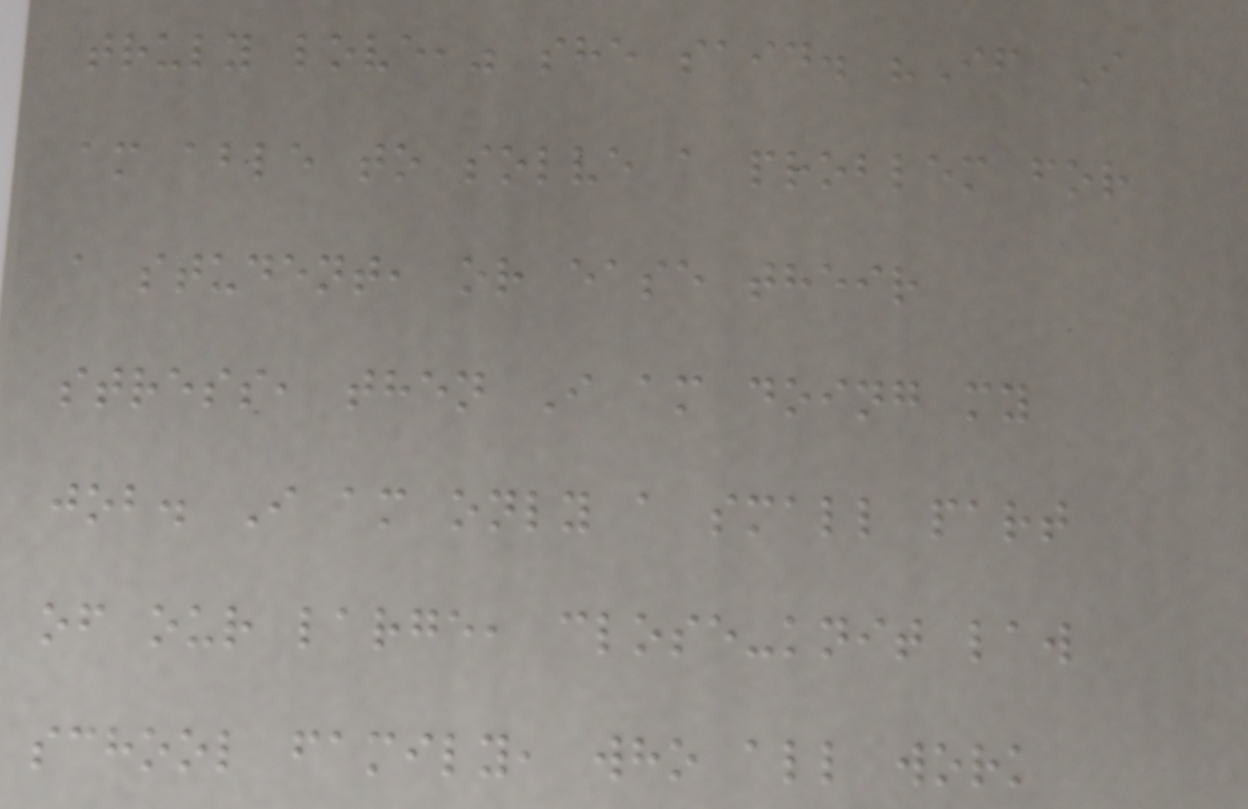truly love," she said. "If I
am able to solve a problem for
a student, or ease their
stress, then I am doing my
job. I am only a small part
of our large, close-knit law
school family, who all work
